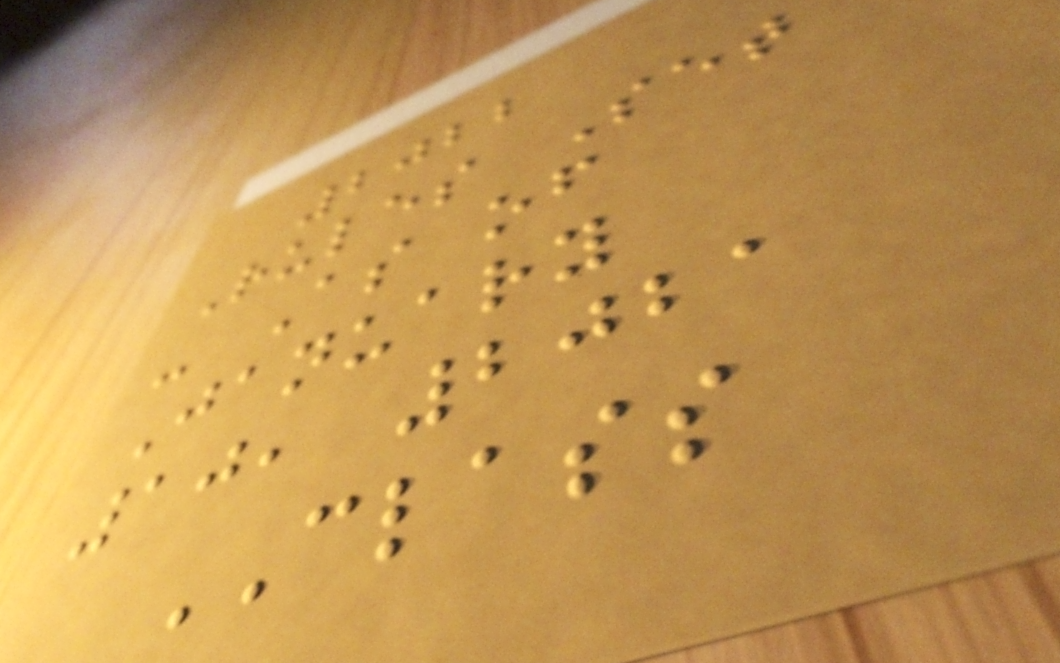2022
Rules Set
- As of
January
10, 2021
CLASS
